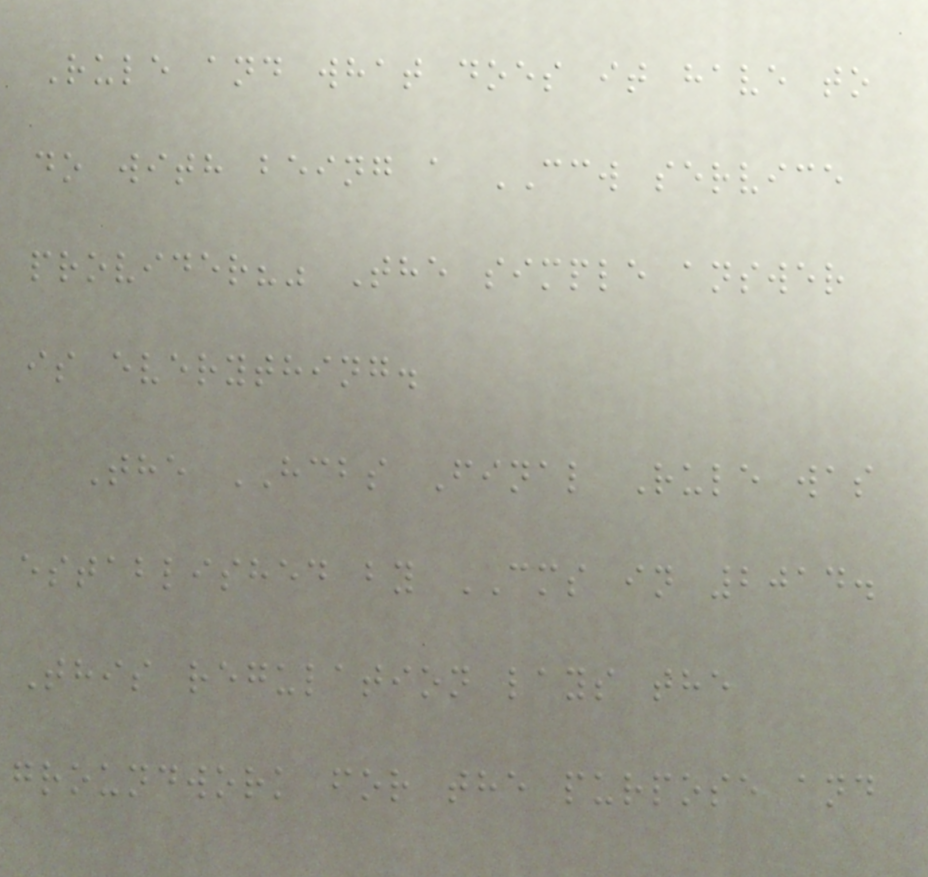Rule and what does it have to
do with being a CCW service
provider?" The simple answer
is everything.
The HCBS Final Rule was
established by CMS in 2014.
This regulation lays the
groundwork for the purpose and
